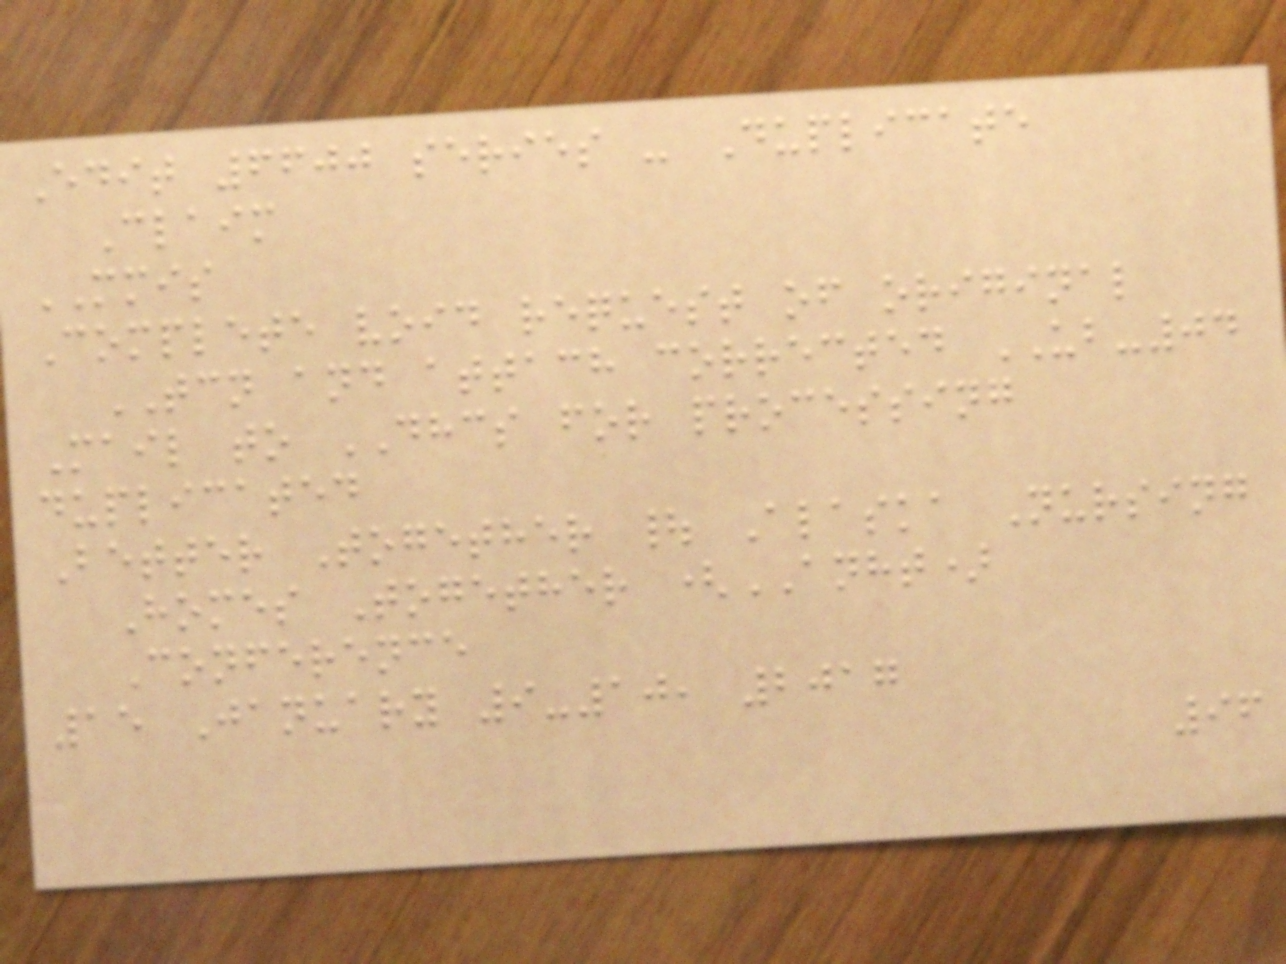Edit 6600 series - Duplicate
Claim
MMIS
Complete void request of original
TCN and attach corrected UB-04
Mail to DHCS for processing
duplicated
Better Together | Alaska Nursing
Homes Together (ANHT)
Conference
15 January 9-10, 2017
96
